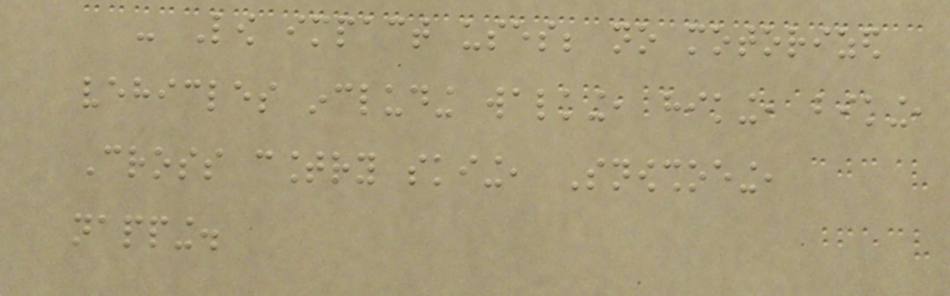- Low impact uses; no motorized
vehicles including walking, hiking, biking,
Cross country skiing, Snowshoeing,
napping.
